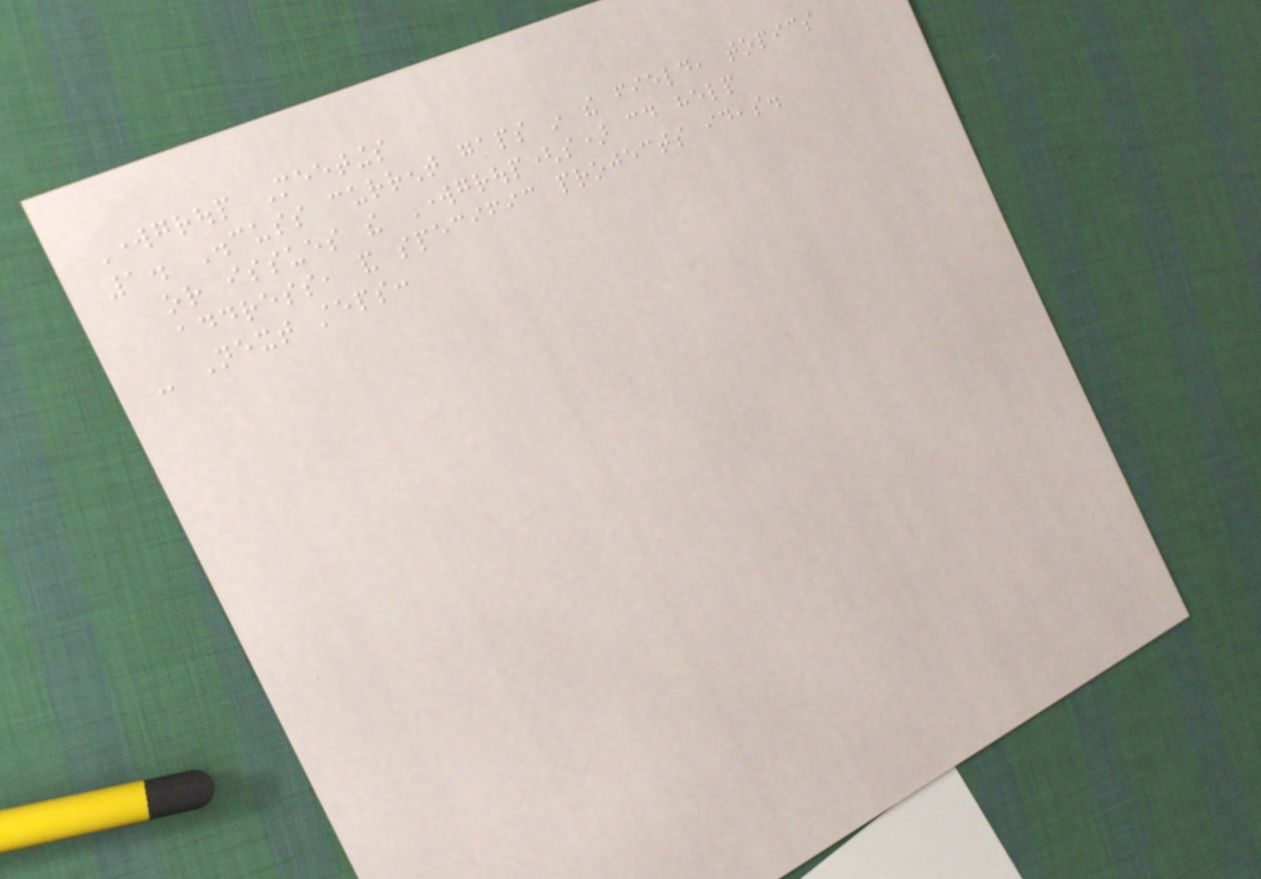Workgroup Meetings
1. Discuss current gaps in the field, topics
or issues the Workgroup(s) could help
address, and specific projects ideas.
- Next steps:
